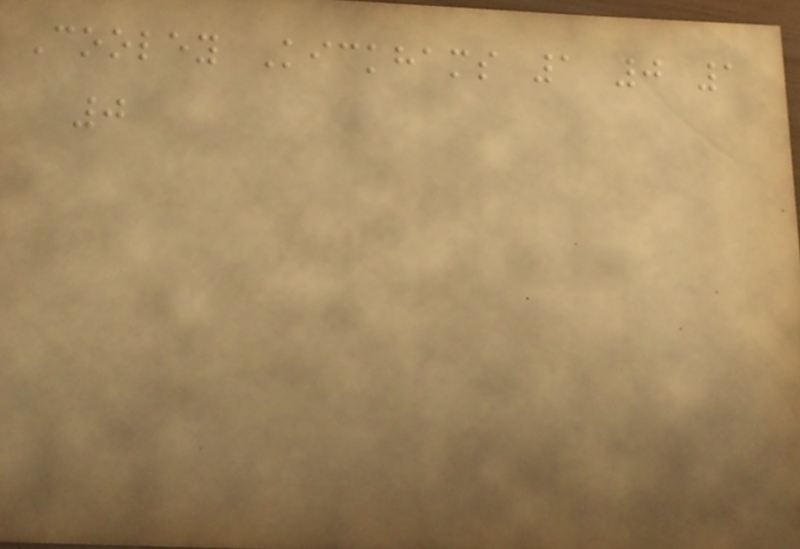Cooley Kickhams 1 0 1
0
